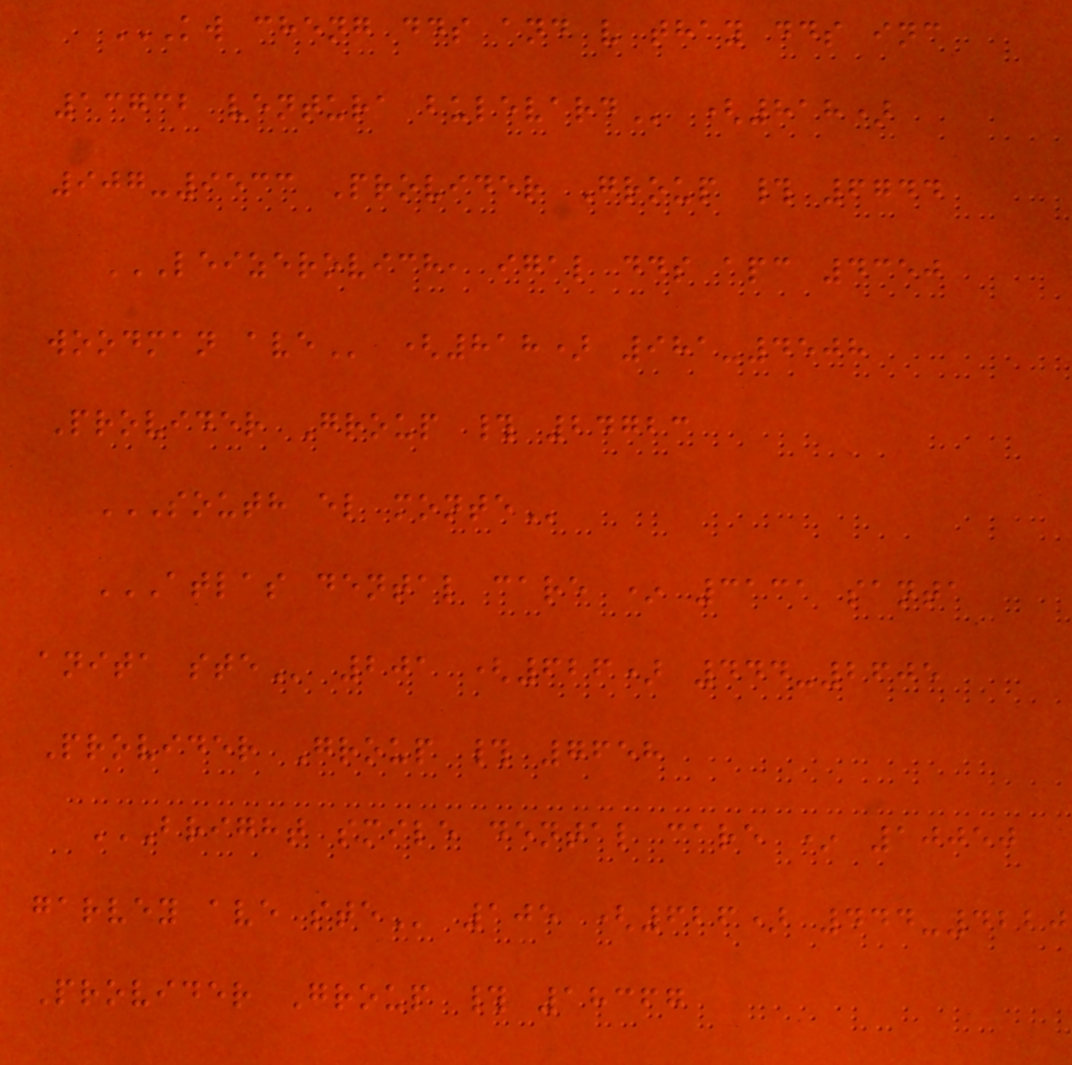KW CHENG DDS AND V THAY DDS INC
13732 VENTURA BULEVARD (818)
907-9533 Provider Group # 6744
LEIZEROVICH, IGAL DDS APC 4350
WOODMAN AVE (818) 981-4508
Provider Group # 24723
SOUTH EL MONTE
ATLAS DENTAL CARE * 3131 SANTA
ANITA STE 201 (626) 444-2605
Provider Group # 7658
BRIGHT SMILE DENTAL CARE * 10050
GARVEY AVE STE 105 (626) 444-4220
Provider Group # 18367
